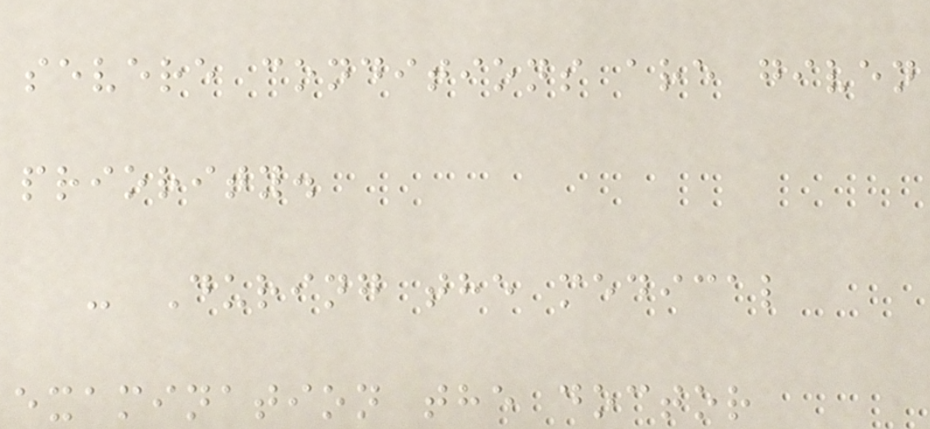severe conditions are given
priority.
- During the medical
examination the doctor
